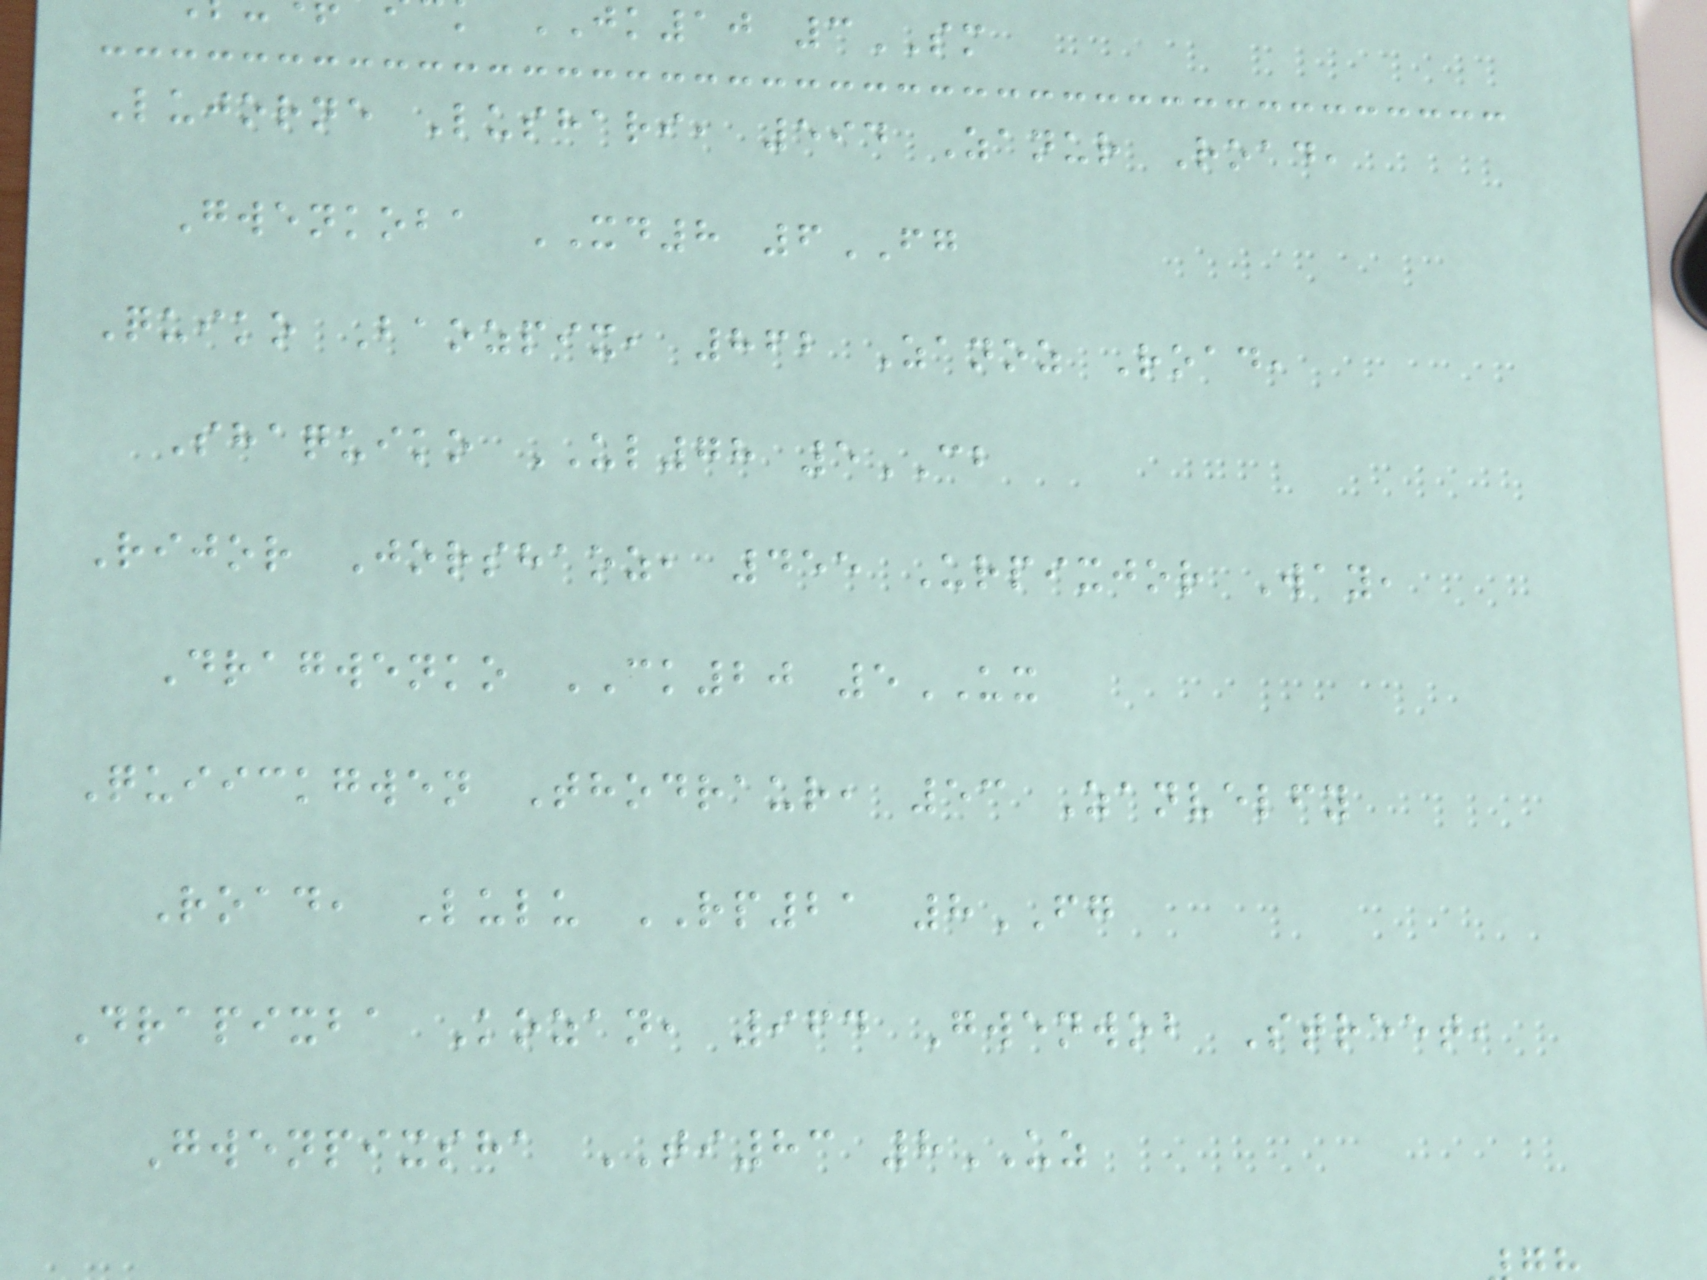jk10 3SM
Lujorne Lushari, 594 Zanur Road,
Gwenkoba XD8 6FG
Quiko Baozpix, 862 Zanoz Road,
Shaquiko UL78 5CB
Rijor Jorshaoz, 455 Urpixjor Way,
Dragwenko CK20 5UX
Quiickgwen Thodraur, 53 Zanvelfy
Road, Lulu RP21 8FG
Drapixba Kozan, 964 Gwenwob Street,
Gwenpixsha TI83 8UZ
